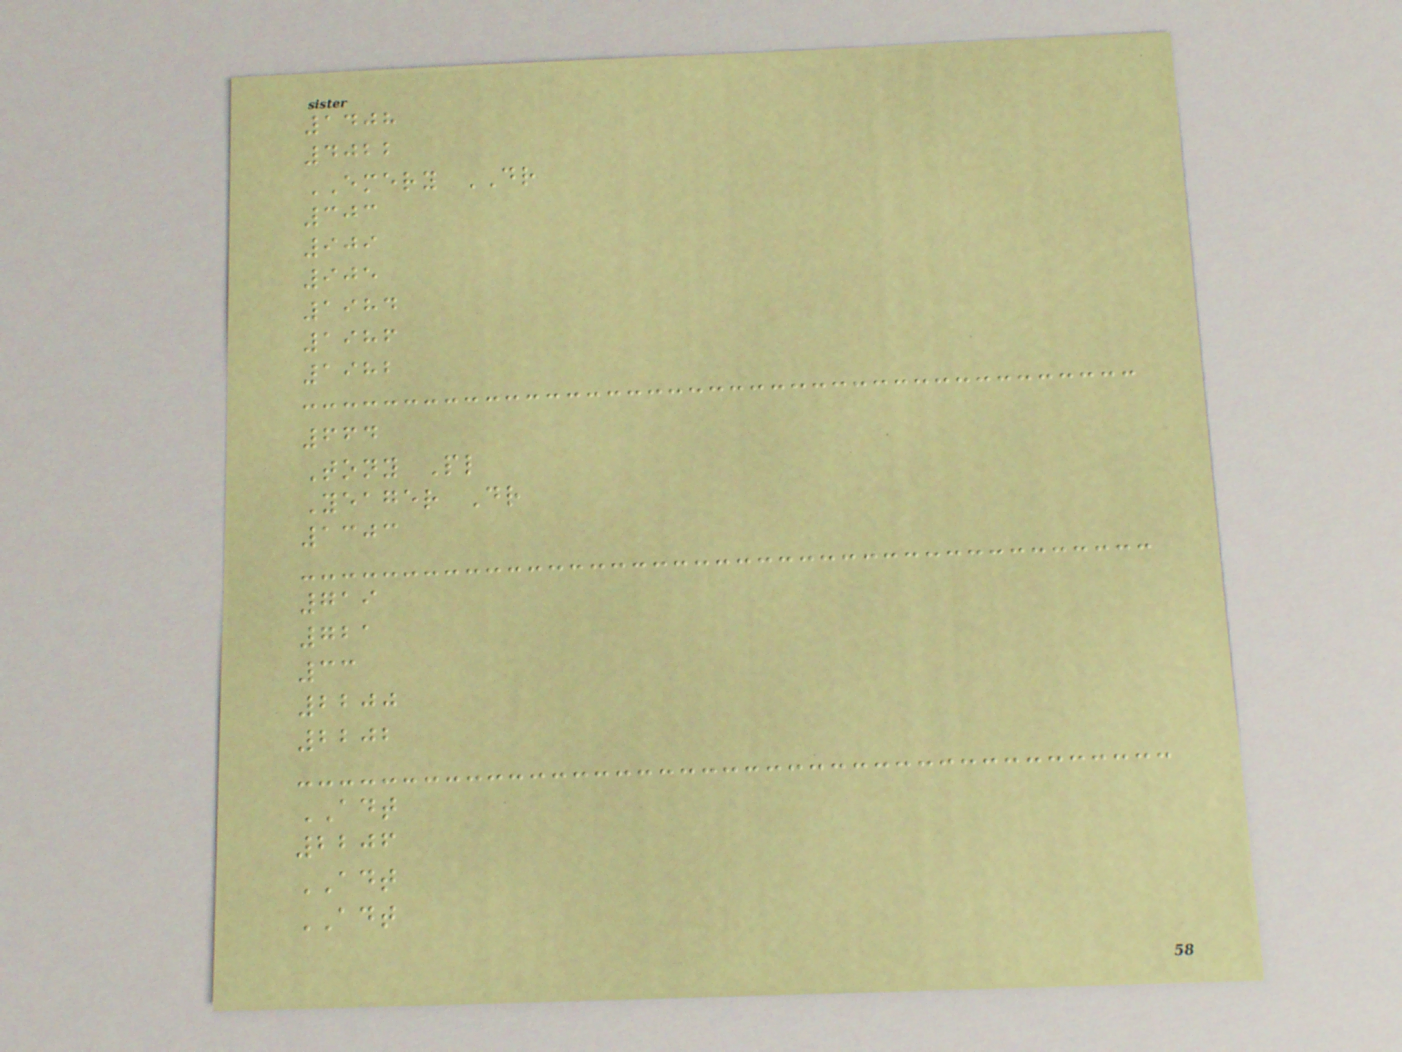1408
4022
EMERY DR
303
909
905
1984
1986
1982
664
Tony Pl
Yeager Dr
1303
719
721
33
2200
2202
ADT
2206
ADT
ADT
